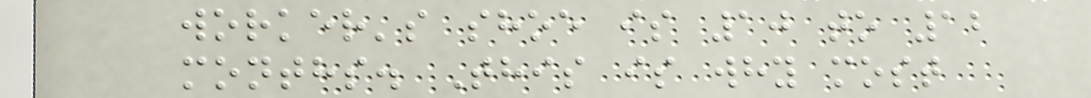worker's shoe is 10 to 12
months. This is why most
